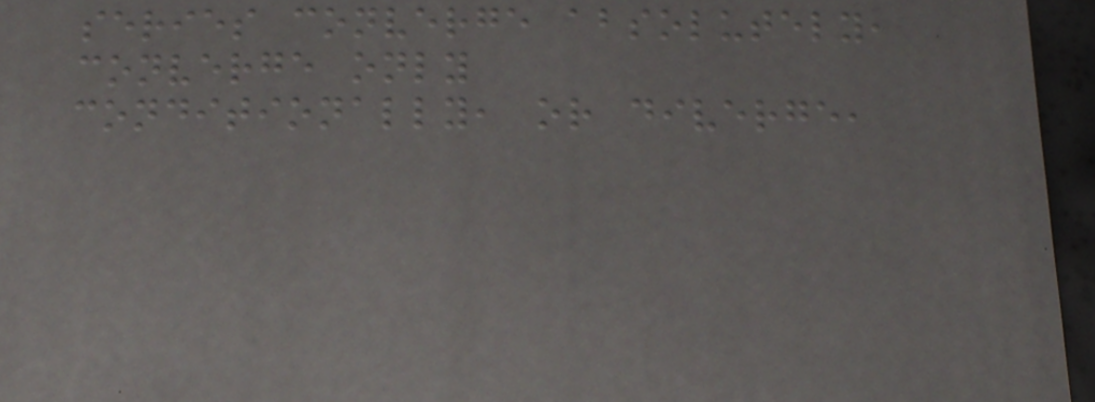series converge absolutely,
converge only
conditionally, or diverge,
